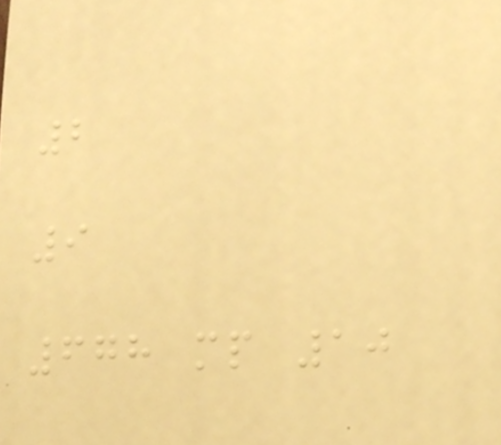2
9
678 mp 10
